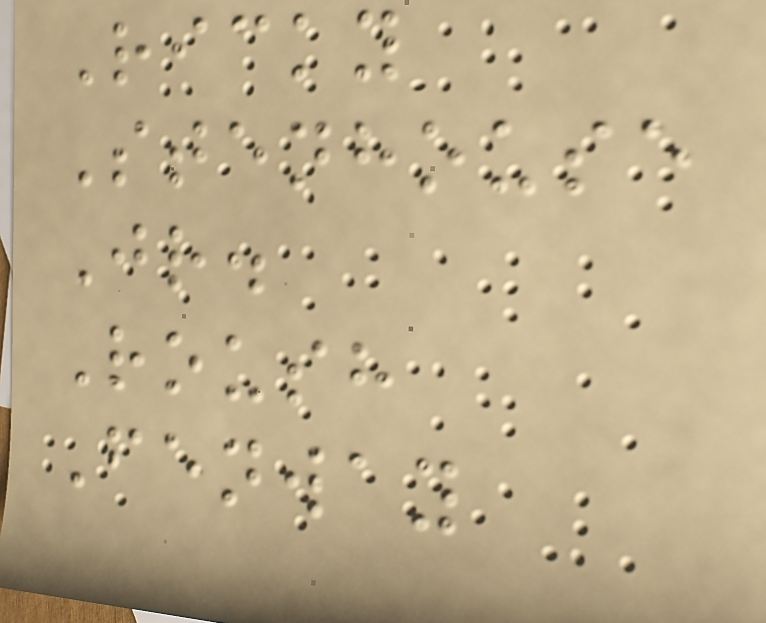Ricky
Stenhouse
Jr.
Roush
Fenway
